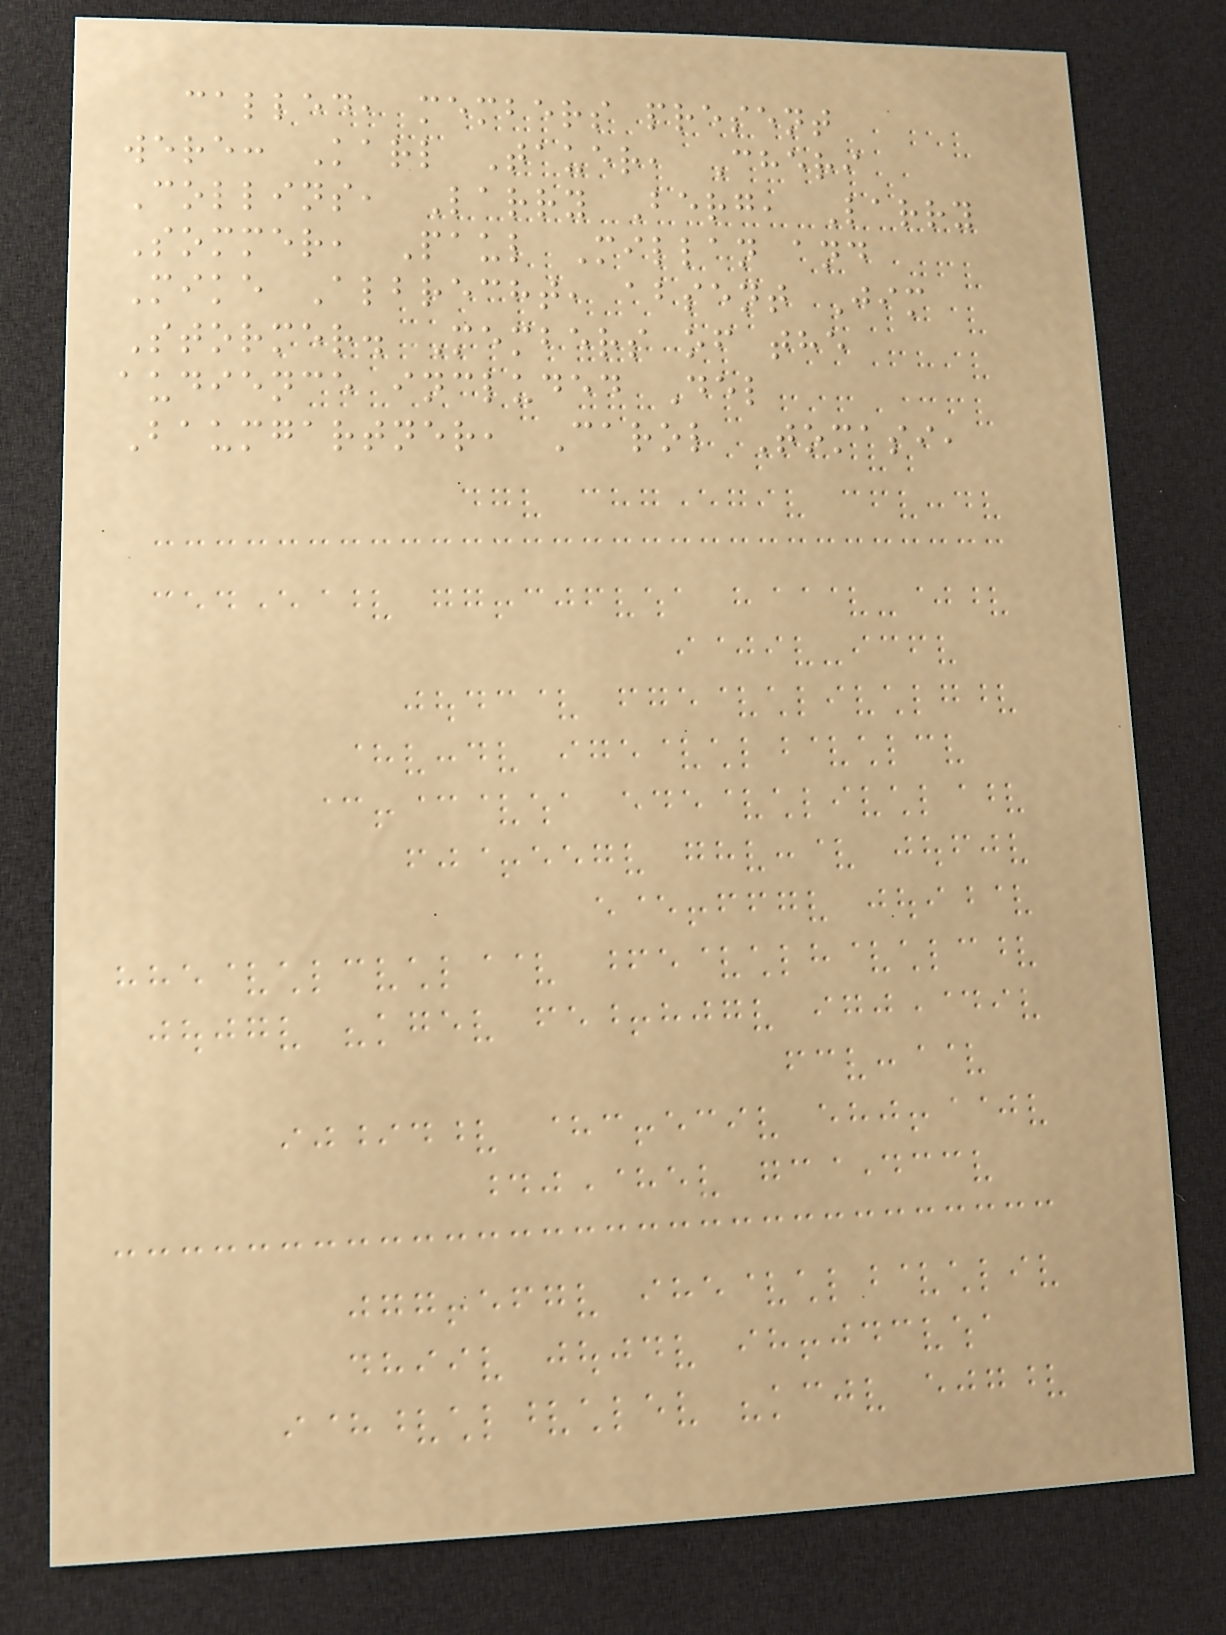called, members present
were: Karl Tauer, Cheri
Collins, Larry Berg, Larry
Sommer, Paul Millan and
Mike Albrecht, absent Jim
Stormer. Members of the
audience included Del
Baumgartner, Carol Tomasi,
